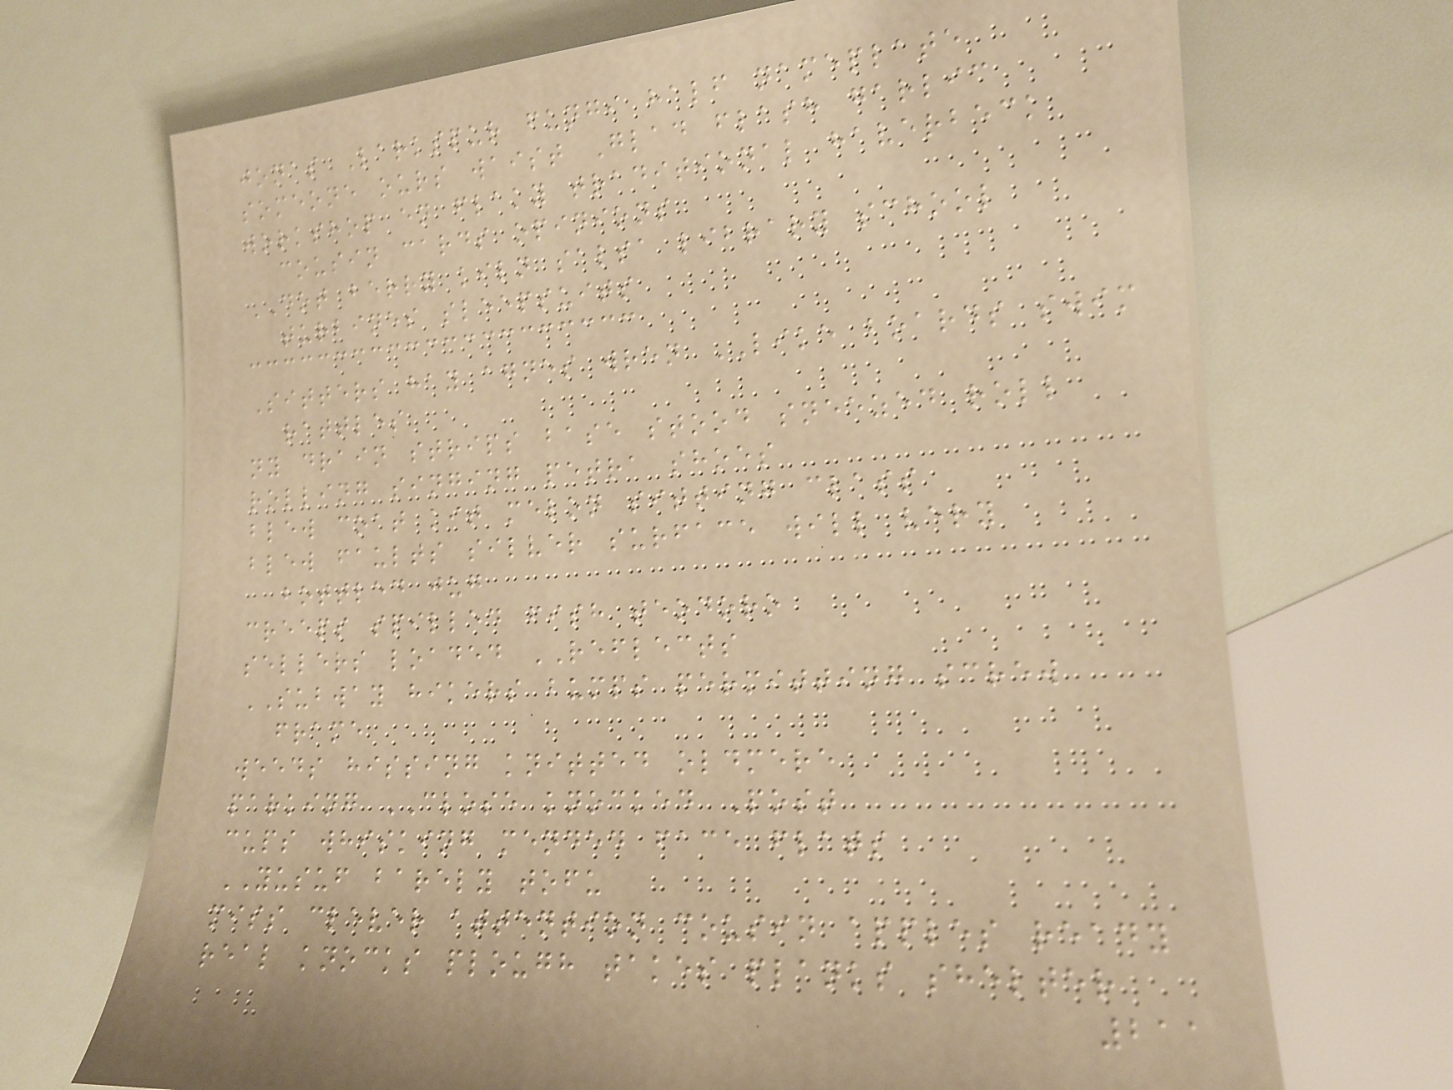jonas Larkspur fungi half nameplate
someone ours waist Glad flash garlic
workshop en flaky traditional haverbeck
cousin cards opinions
DOT berry kiln salsa library school
turbines sleepsuits
Sitters hay agnes wren LIKE boards swim
rattles
ny drain strips base stood sneezed roll
rolling singing petra shoes
blew coat kit melon sitting class
blew faults silver surface will very
bottled jug
creeps spilled fish teodoro
sellers loaded REFLECTS
SUBWAY hikers bumps permitting screw
frame
weeds hissing knitted oldmere
parking CLOSE knocked Post
cups whisking mended face flats
YUSUF barely tofu
miss clever attention cousin apples ready
real knocks plough takes planks shelter
211
